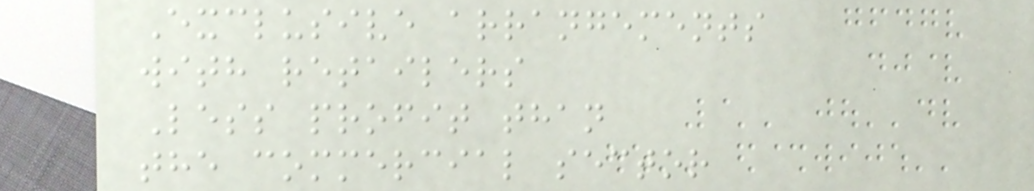Exclusive arrangements
with retailers
Less profit than
the commercial sector
